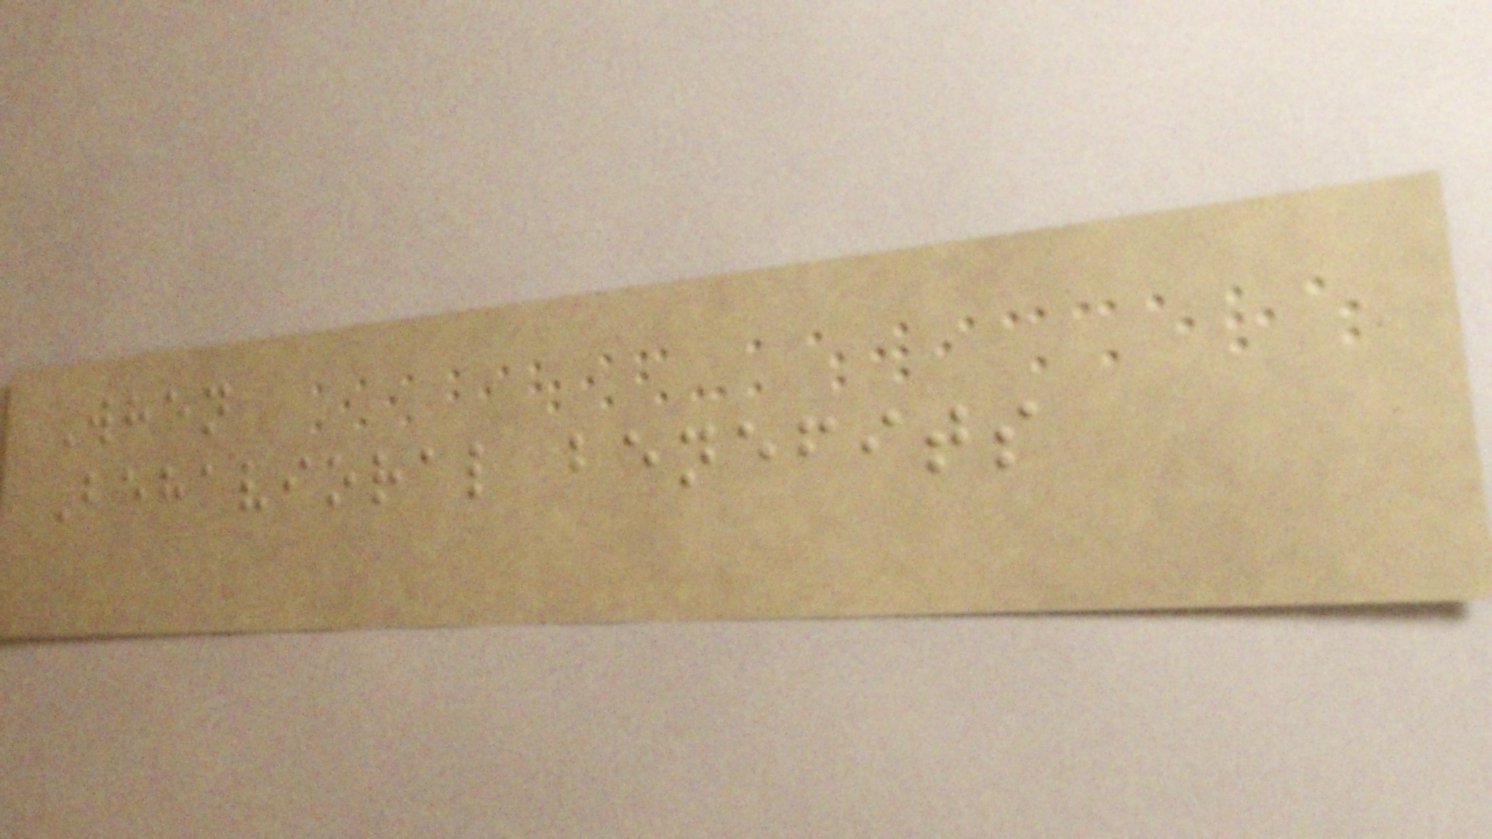When
Behavioral benefits
